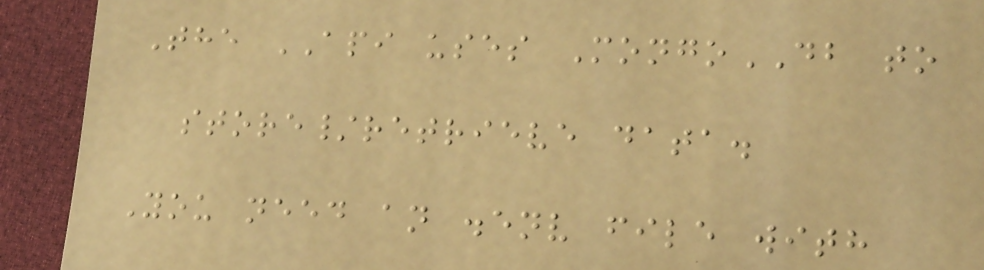The API uses MongoDB to
store/retrieve data.
You need an .env file with
